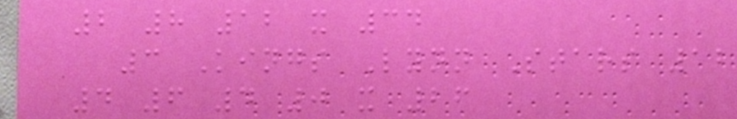2 8 12 x 34
3 Kings Lynn Stars 12
4 6 4 0 x 26
